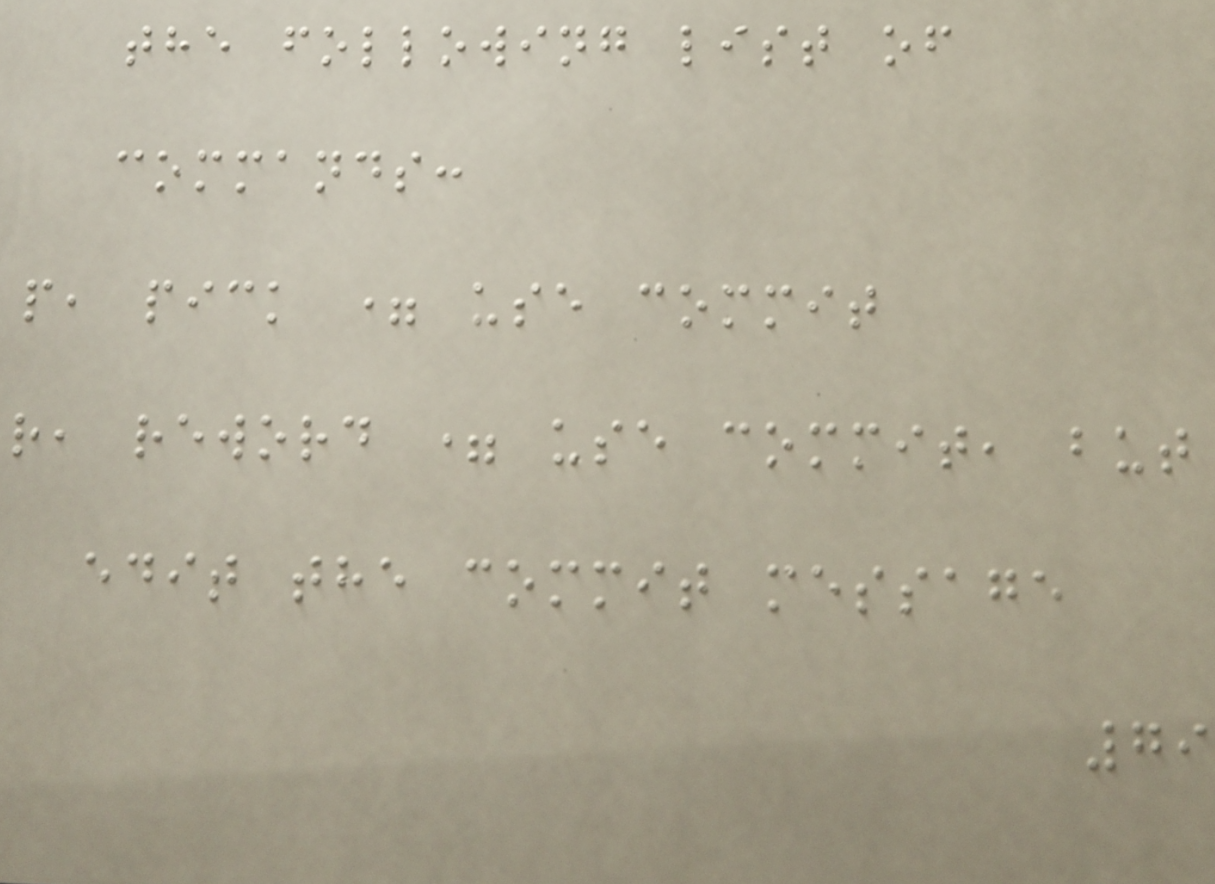the following list of
commands:
p, pick = use commit
r, reword = use commit, but
edit the commit message
79
